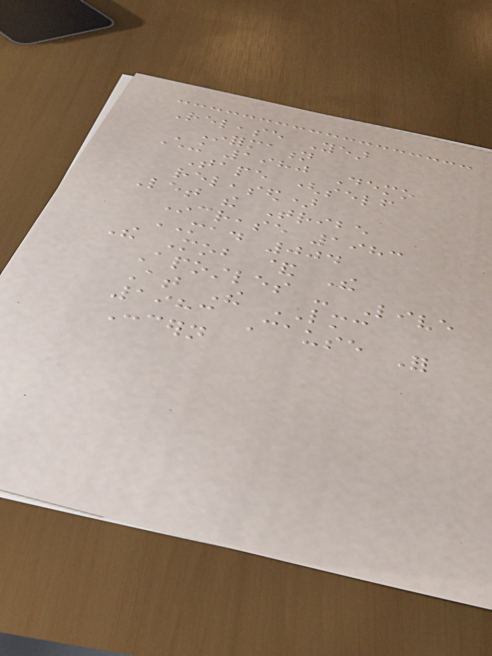Release Year
Information
Ching 1980 Demo
Tape (self
released)
Let the Tribe
Increase 1983
MAD 004
The Mob & The
Apostles - Live
At The LMC
1983 Cause For
Concern
